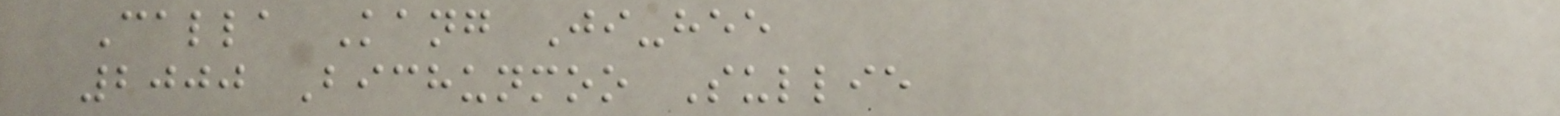Calla Kang Ji-hee
2000 Bichunmoo Sullie
